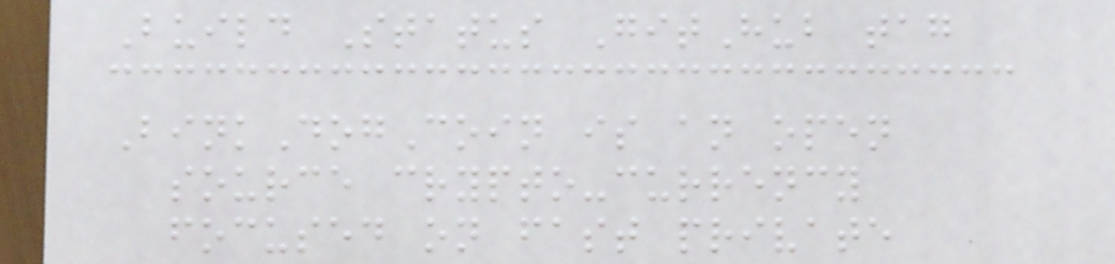Build Status GitHub tag
BinkDogCoin is an open
source crypto-currency
focused on fast private
